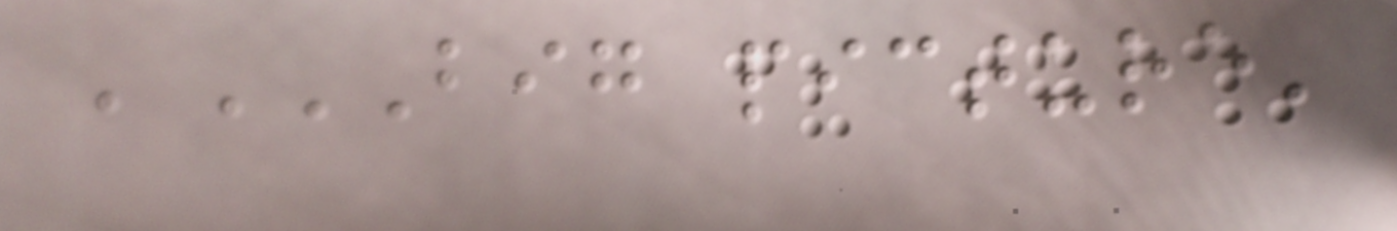'BIG PICTURE'
